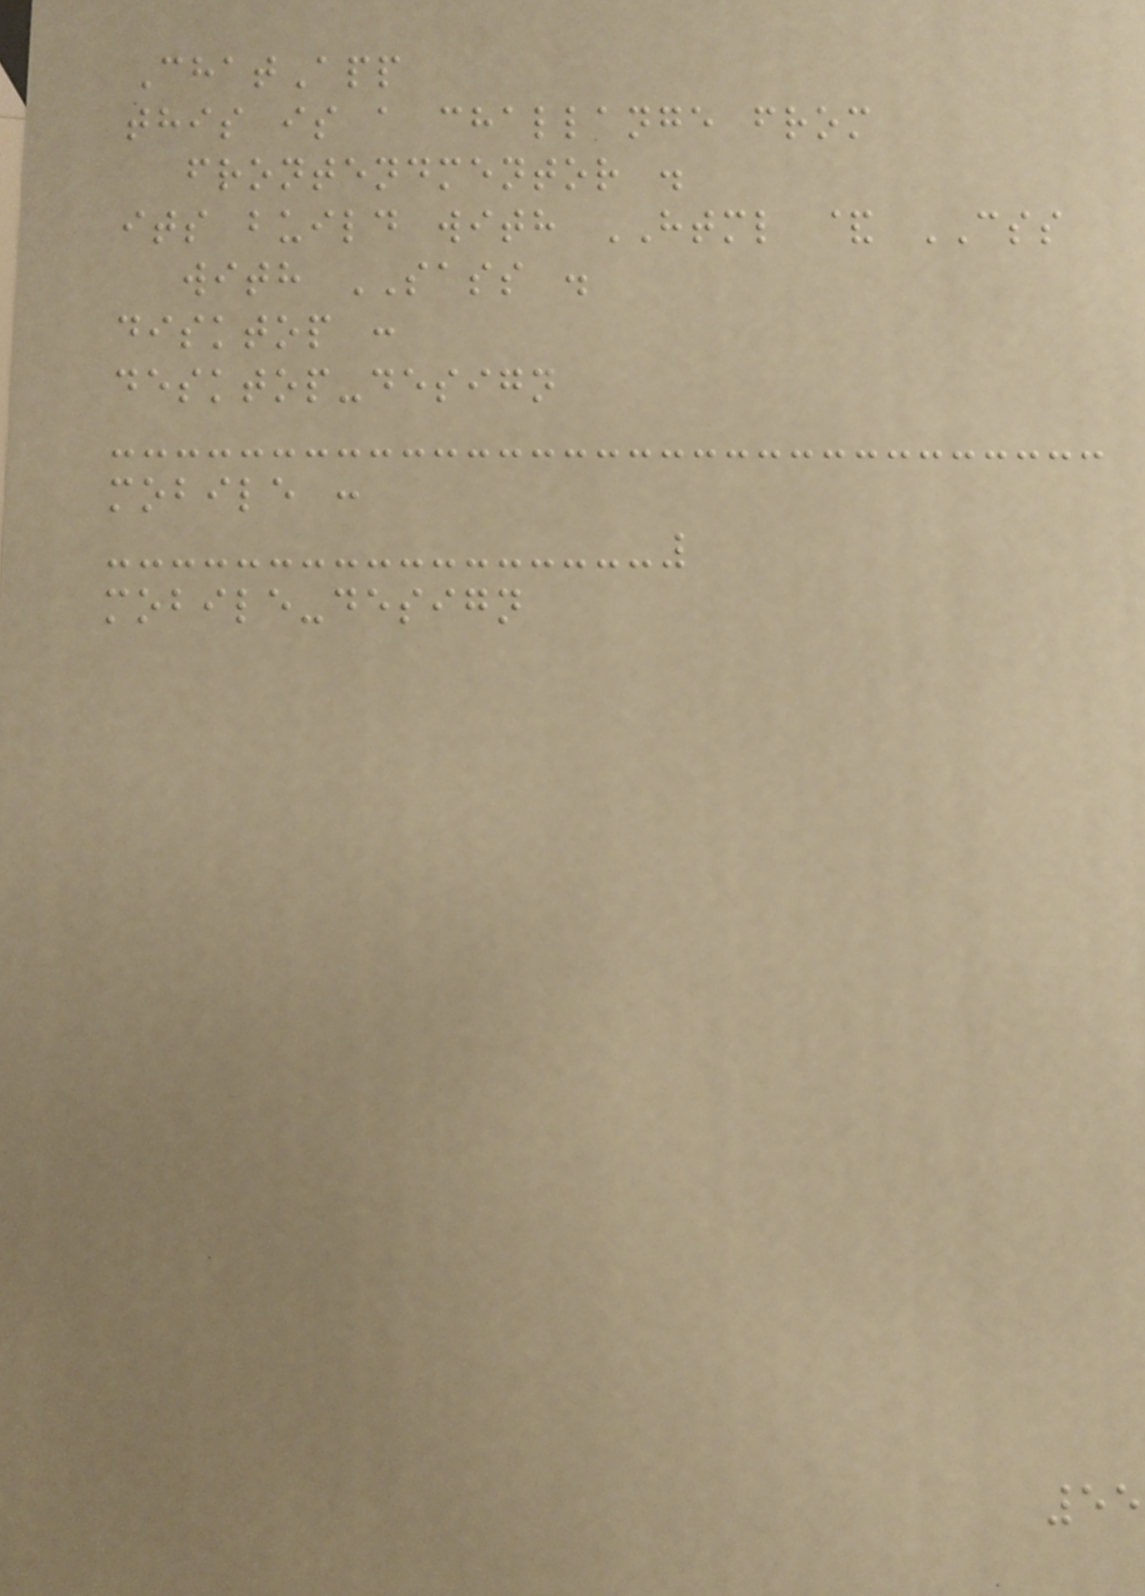ChatApp
this is a challange from
frontendmentor .
its build with HTML & CSS
with SASS .
disktop :
desktop-design
mobile :
mobile-design
55
